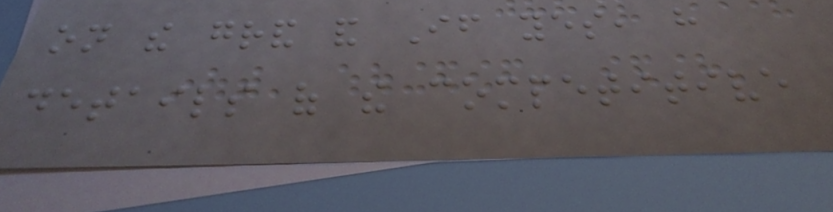on the grand and If yes, have
details of the competitive
